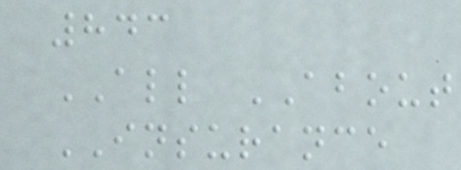843
ALL ABOUT
INSURANCE
